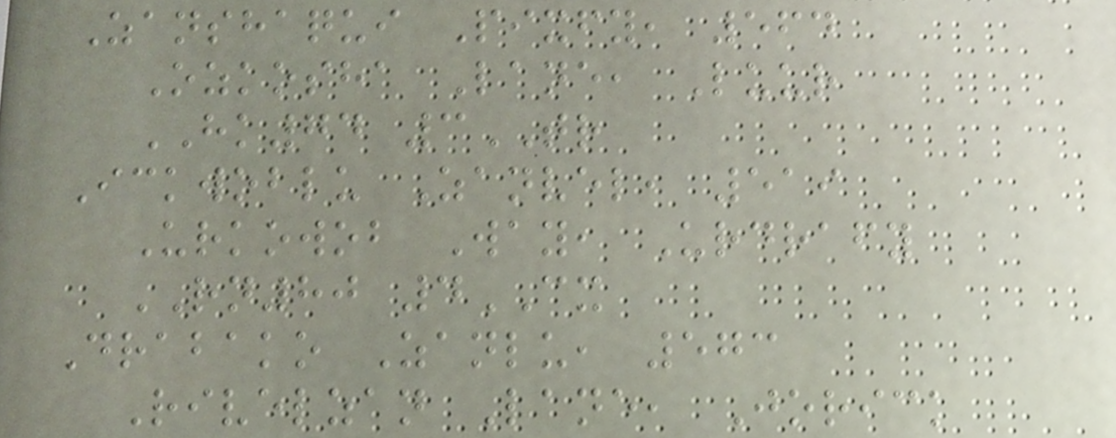Zanshaqui Pixfy, 564
Ozkosha Lane, Luur
HK74 3TR
Ickwoblu Zanvel, 519
Urkowob Way, Urdrafy
RN80 4CX
Drabako Zanlu, 573
Rivelzan Lane, Jorick
